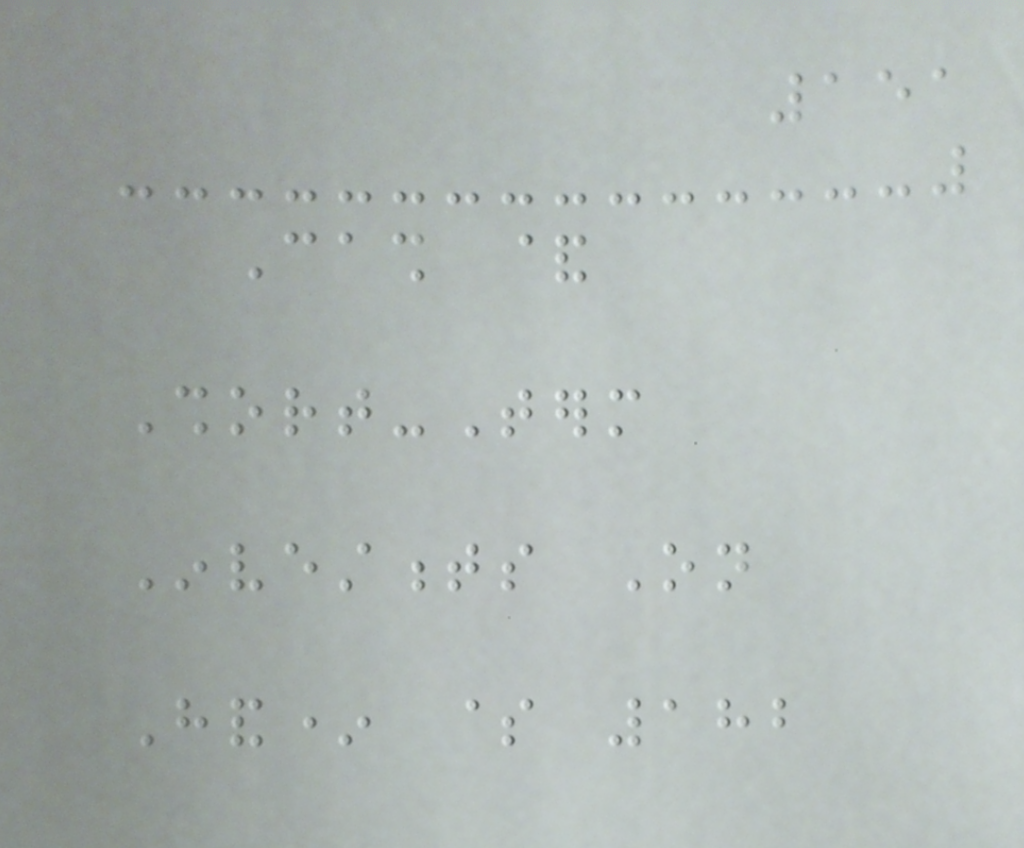151
Cash &
Short-Term
Investments On
Hand* $ 182
